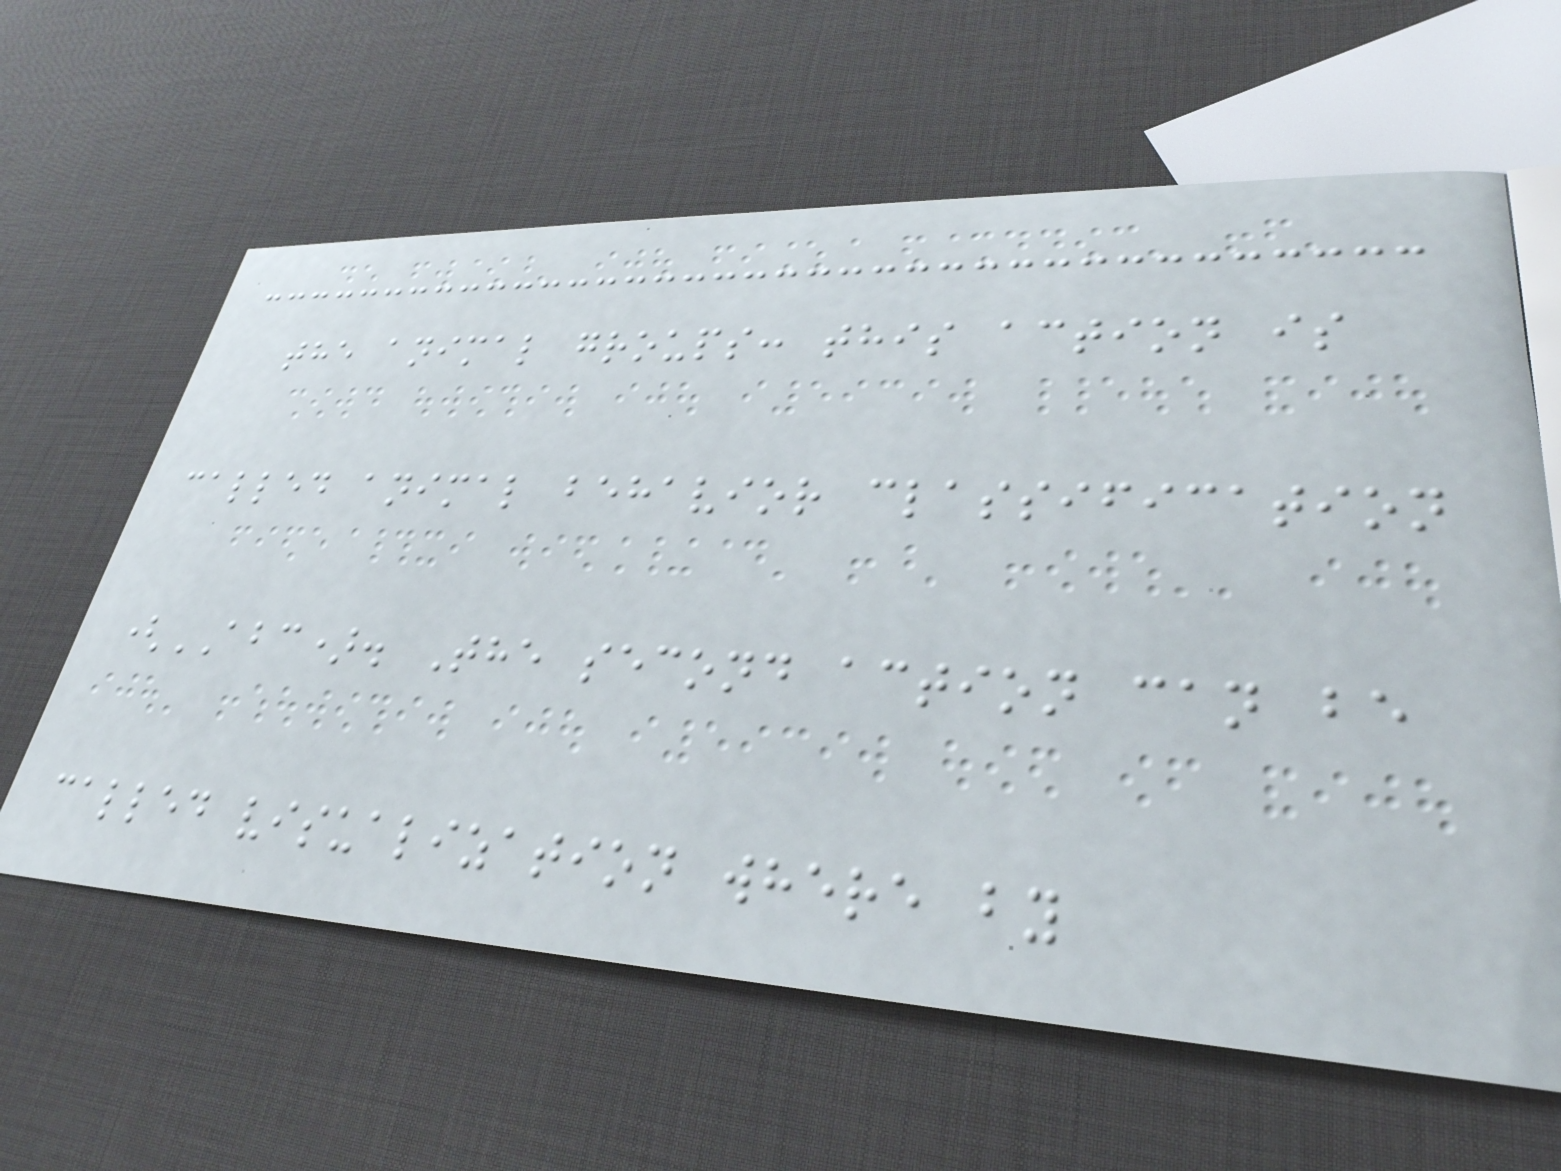the animal groups: this action is
called animal behavior classification
(ABC). The second action can be
called visualization where by
